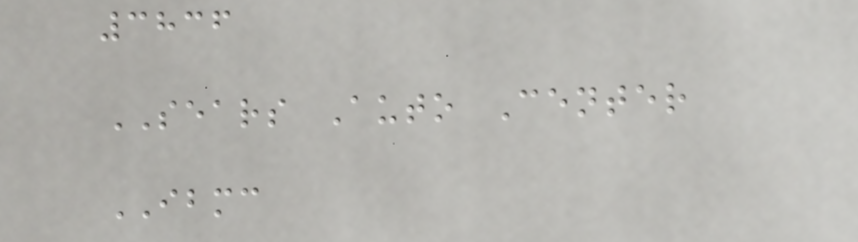3836
SEARS Auto Center
IBMC
